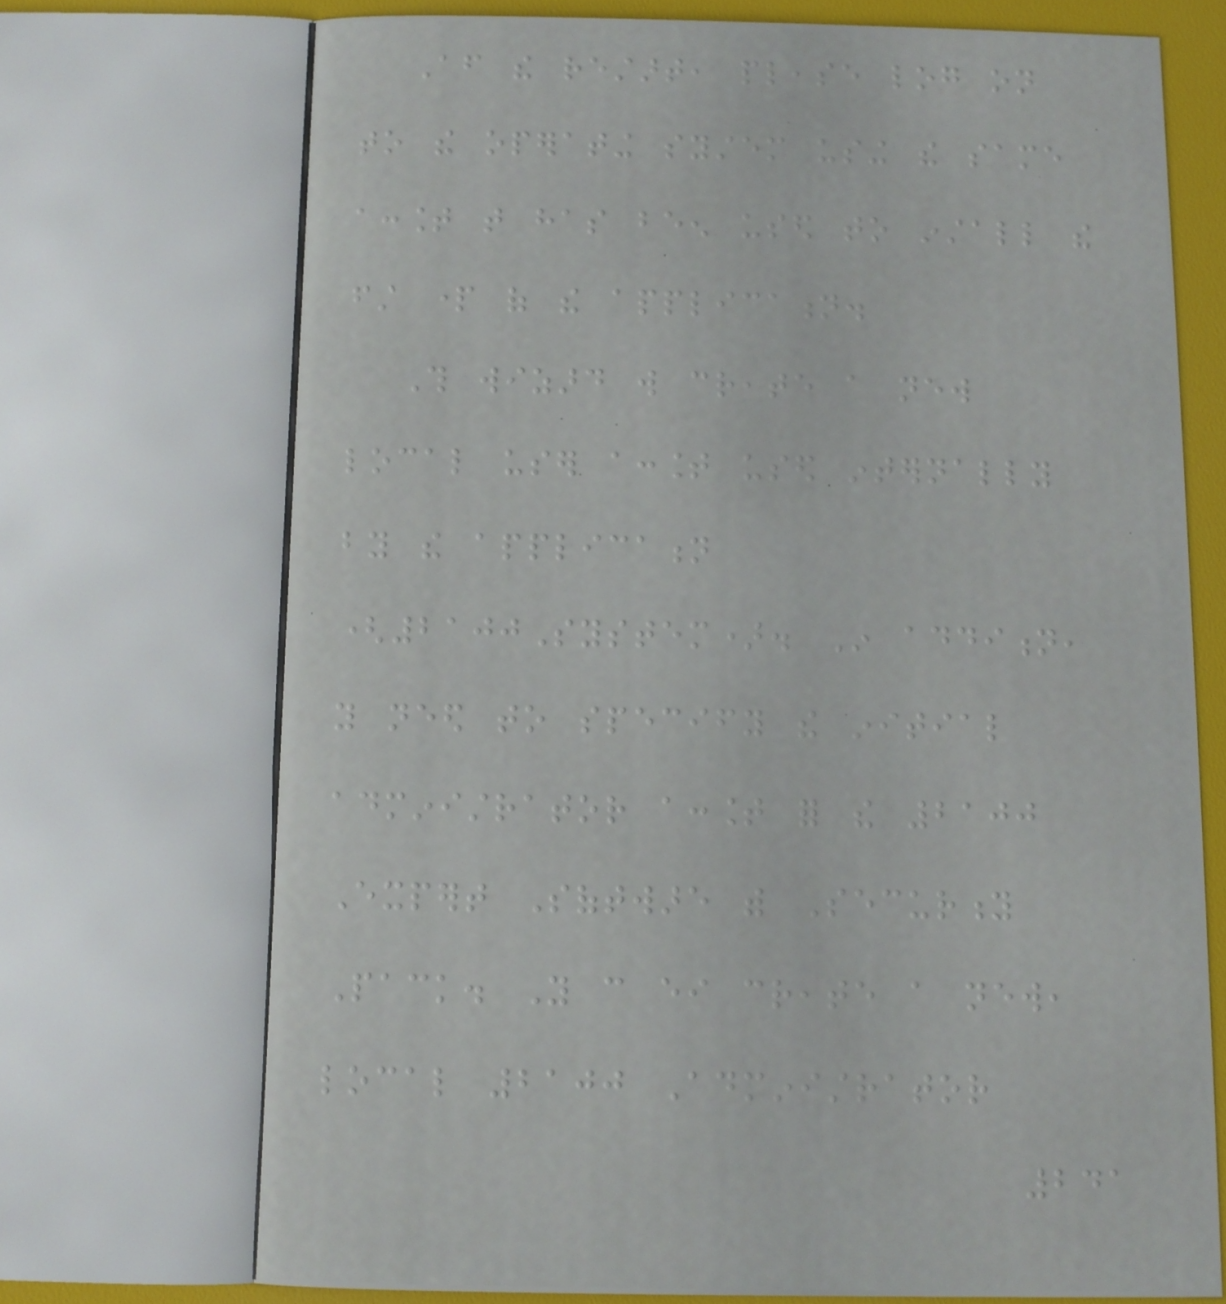After the restart, please log on
to the operating system using the same
account that has been used to install the
first part of the application.
This wizard will create a new
local user account used internally
by the application
(2100System). In addition,
you need to specify the initial
administrator account for the 2100
Expert Software with Security
Pack. You can either create a new,
local 2100 Administrator
241
